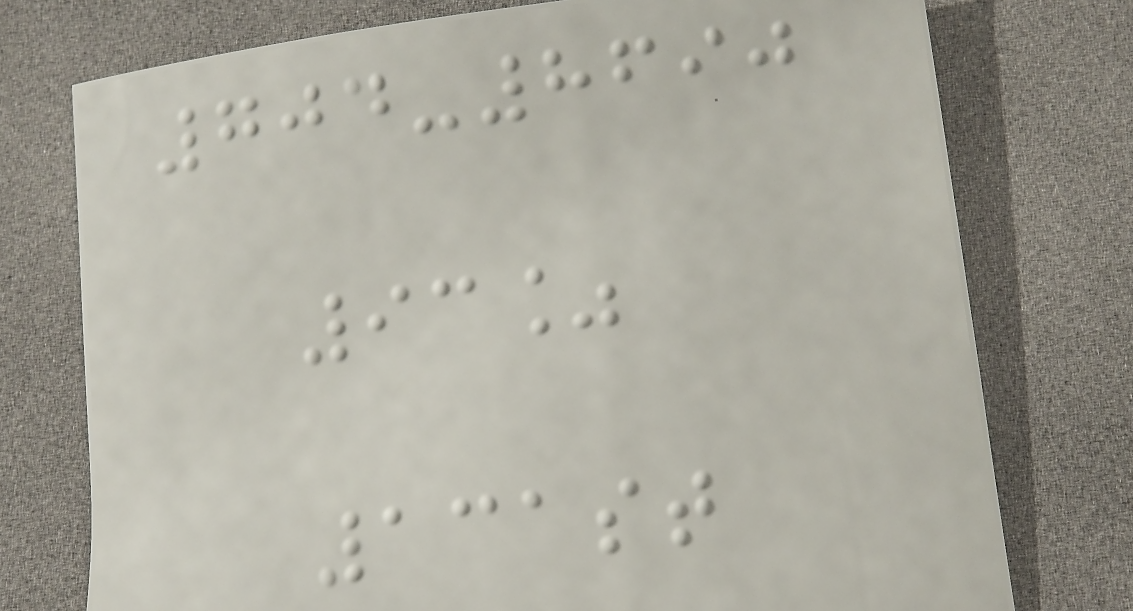704-8690
93%
131st
